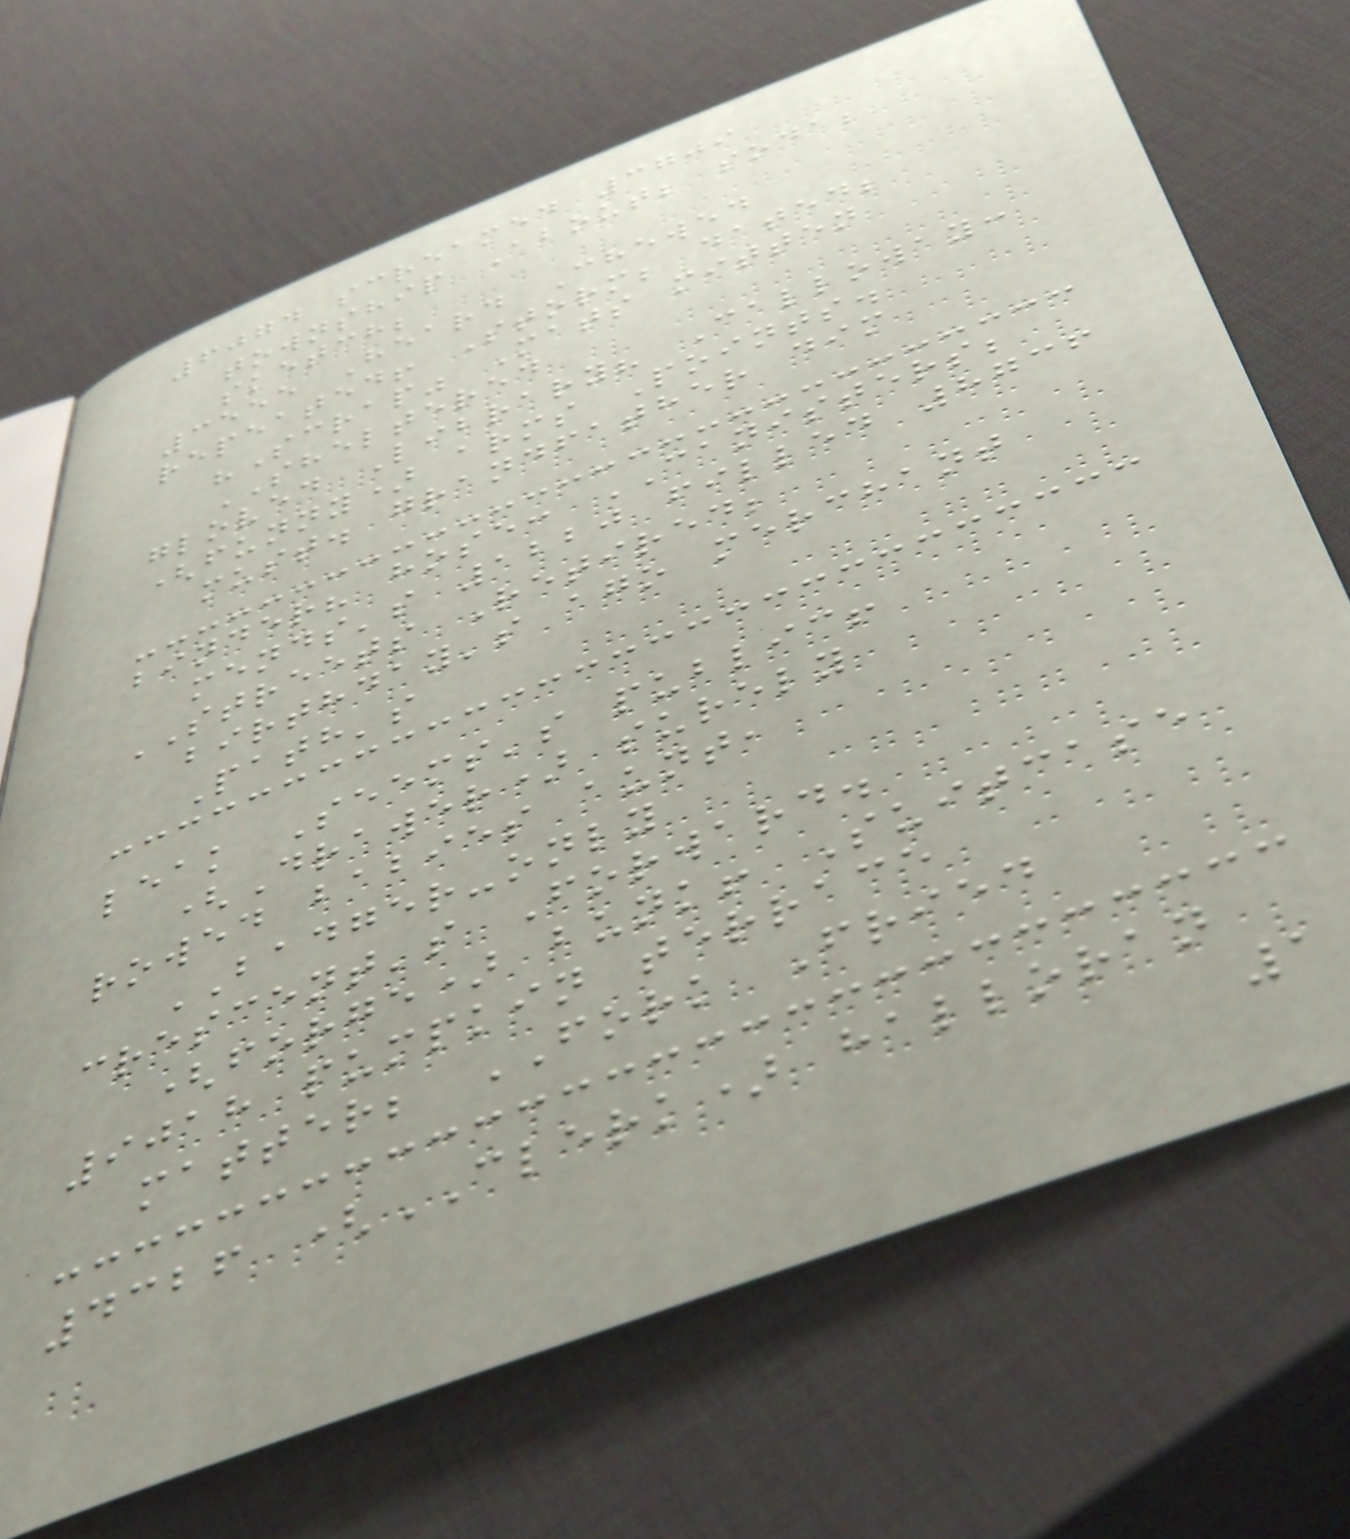6074 screamed 3709
township About; soda;
sketch;
3555 Heard Chewed
repeated! Storm; dated;
"Scrap" Mats mitten
SHELTERED
gloved Library? Calloway:
(funny) arms Points.
must. grandfather dim
binder? hose: CANISTERS;
mends's 1220 filled 8736
STREETS Retired;
birthday's ago merchant
Path's
leak Seems's public!
(Drawer) surely
rowed babies aunt,
BADGER-only
crescent's Forward.
(forge) bunk! Suitcase
9018 pumpkin terrace
matter; FORK Fried
4326 (CLERK) halloran
1
